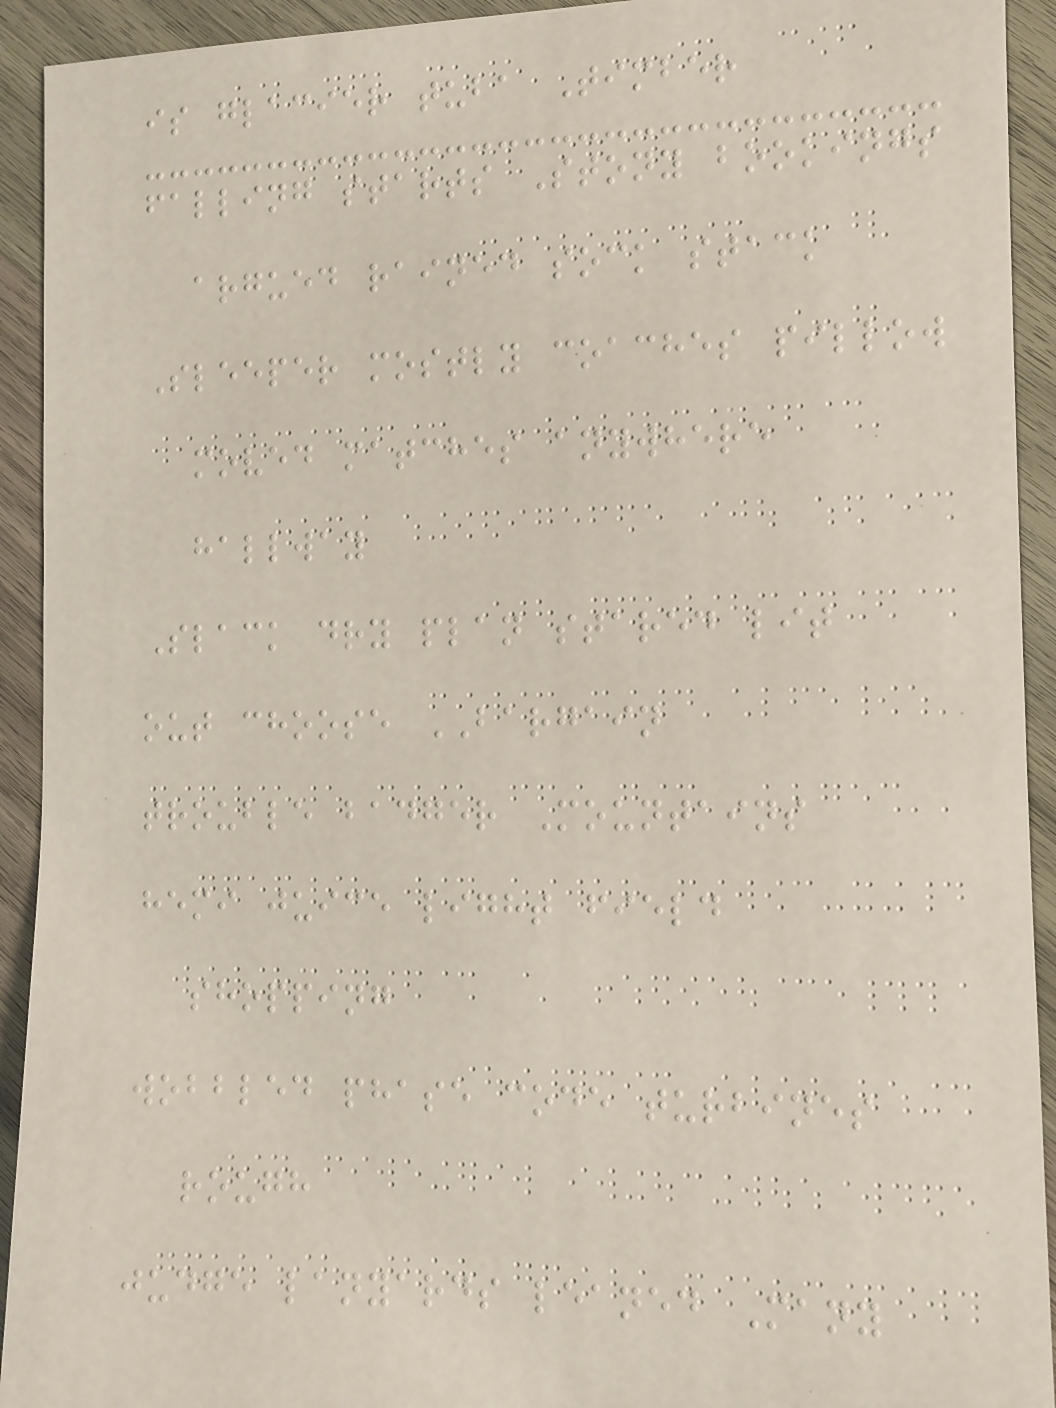is glacier tuba Timber
falling starts Stony bookings
argued rained sock stack
Sleeper mostly coaches pillow
moved matches anywhere
hallway
Slack dry plan stared lit
out choose BARGAIN
trouble badger Mountains
hemi juice light field
shopping
wobbled phase code turbines
rough
judge lanyards leaned Many
